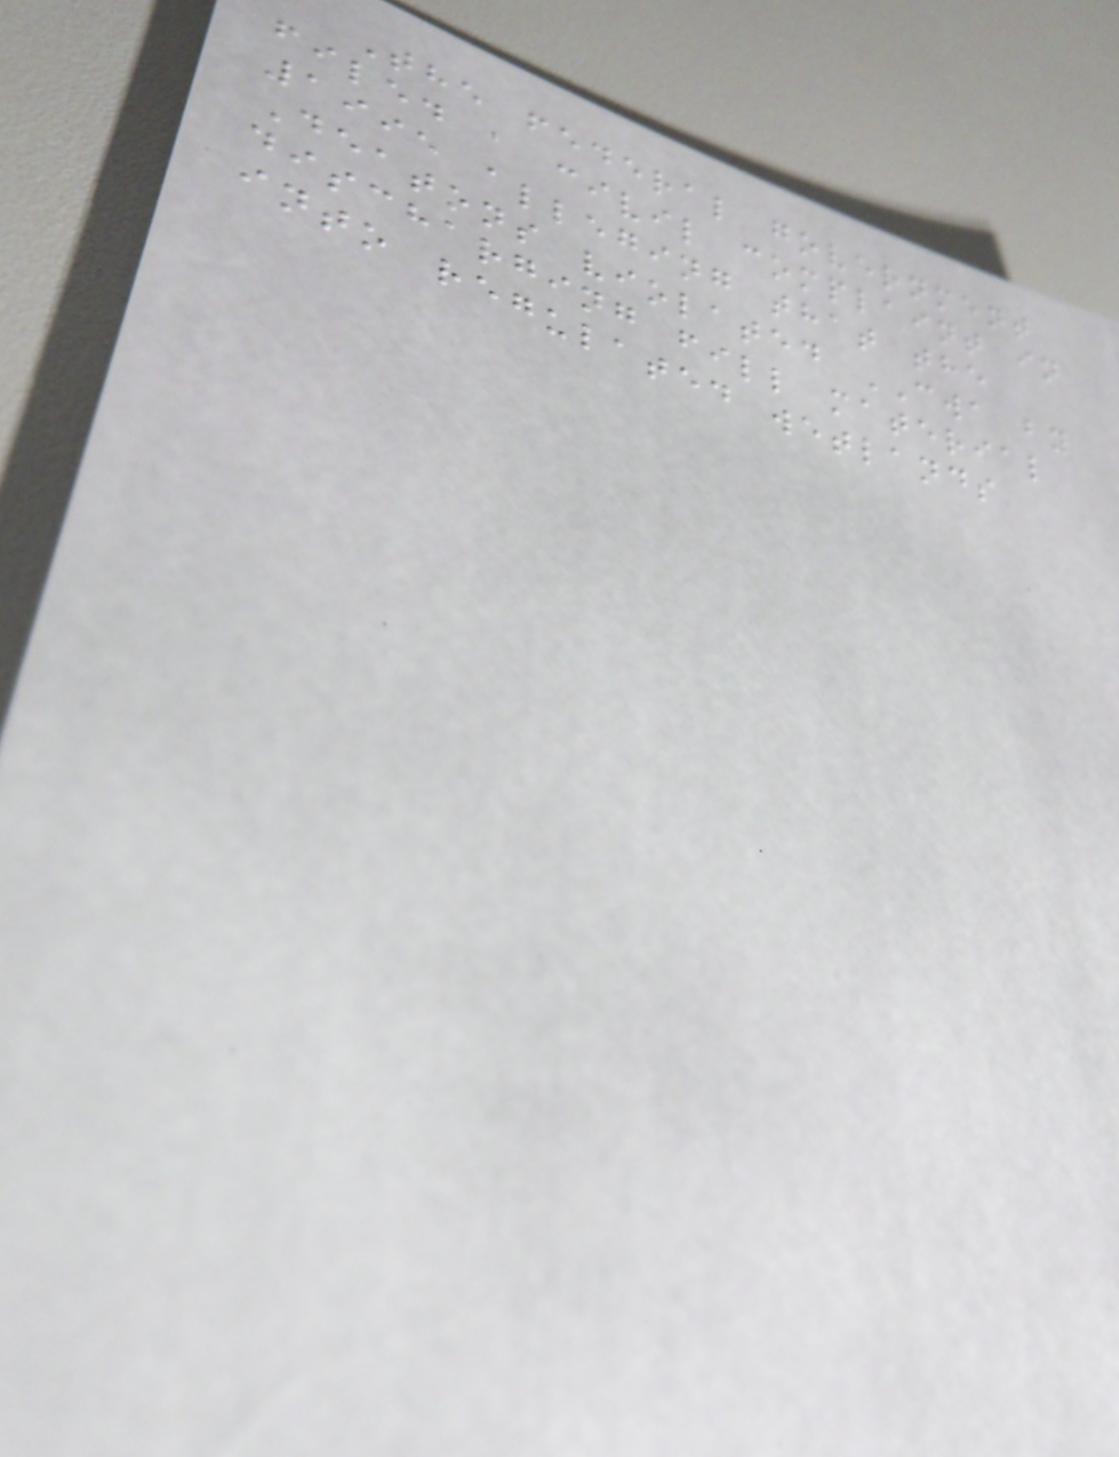The federal government
filed a civil complaint in
1995 alleging that the
Deatons violated CWA by
discharging fill material
into regulated wetlands
